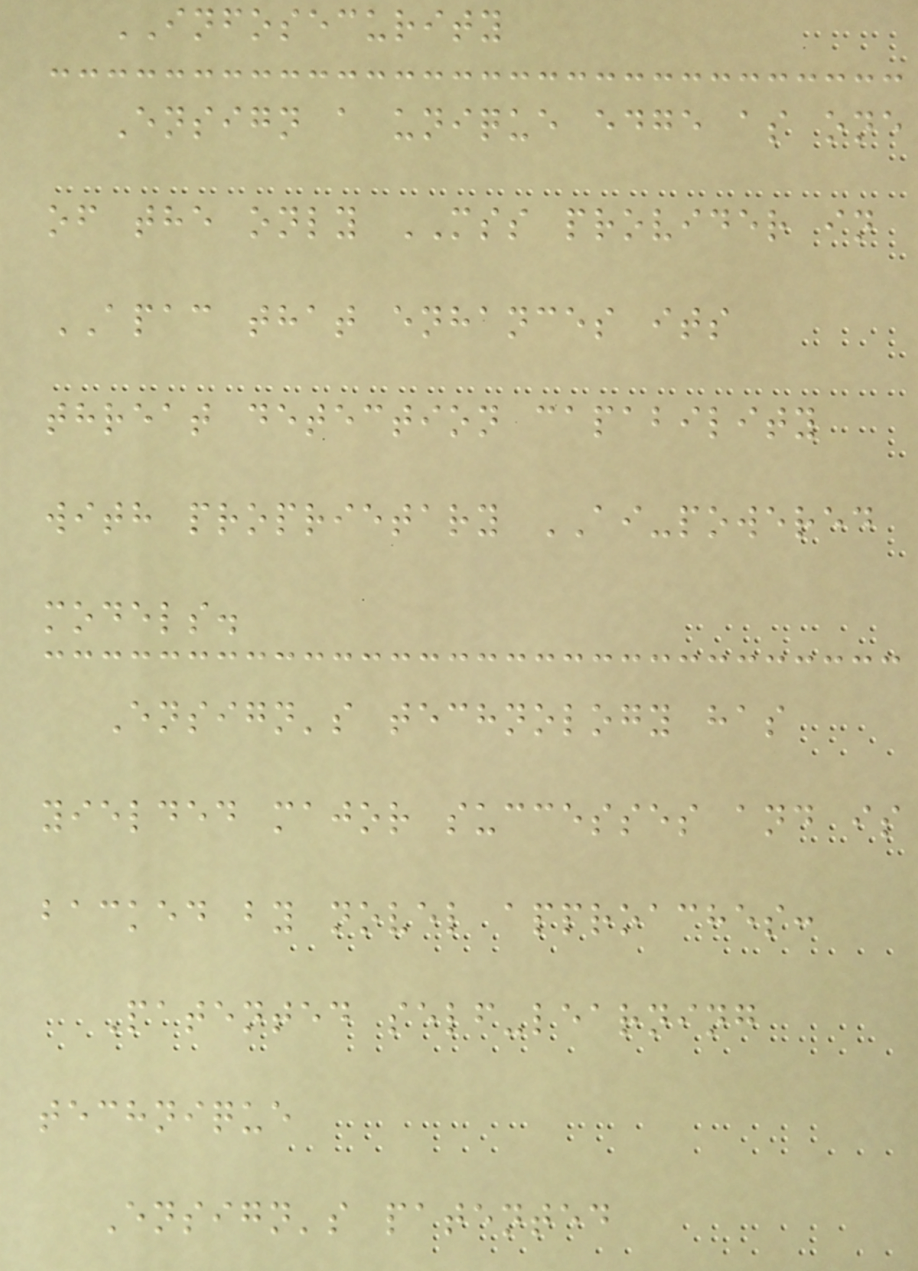INFOSECURITY
Ensign a unique edge as one
of the only MSS provider in
APAC that enhances its
threat detection capability
with proprietary AI-powered
models.
Ensign's technology has
yielded major successes and is
backed by novel approaches:
Patented self-learning
technique
Ensign's patented
